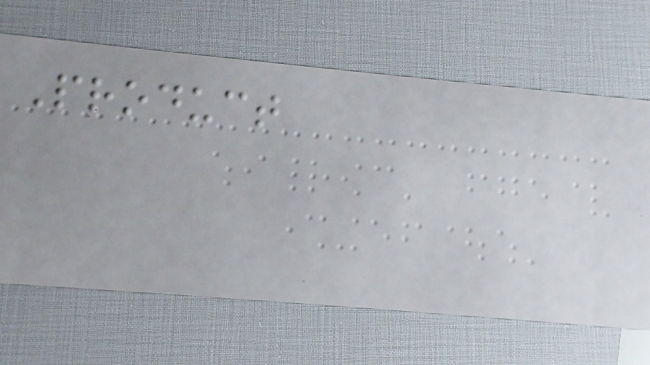Product
